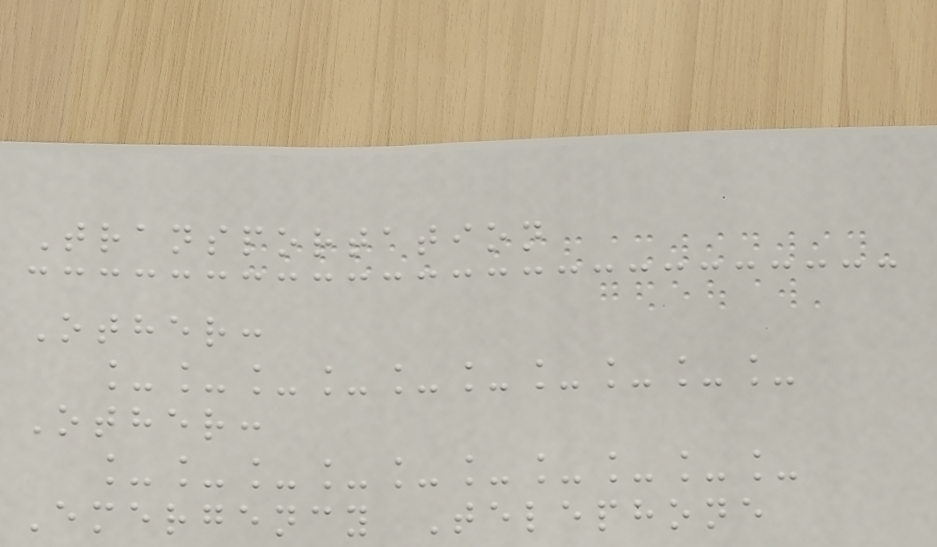Transportation
Other:
__________
Other:
__________
Emergency Telephone
